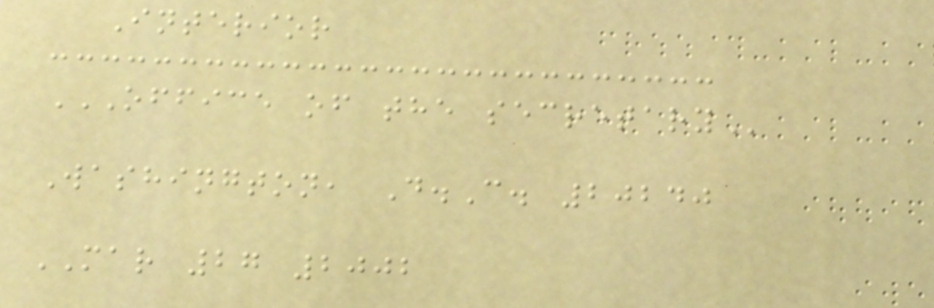Interior
OFFICE OF THE SECRETARY
Washington, D.C. 20240
MAR 27 2002
